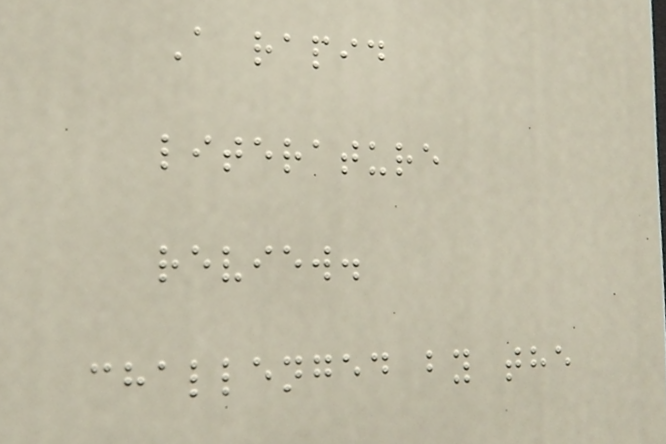A rapid
literature
review.
challenged by the
